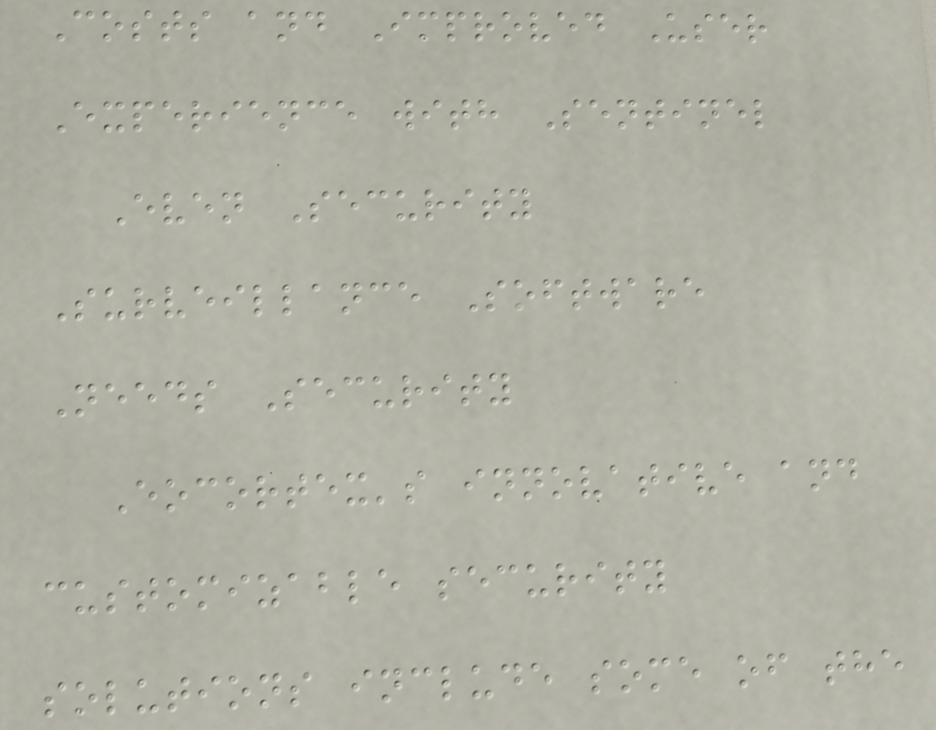Costs and Improved User
Experience with Sentinel
Even Security
Surveillance Software
Needs Security
Eocortex's innovative and
customizable security
solutions include some of the
